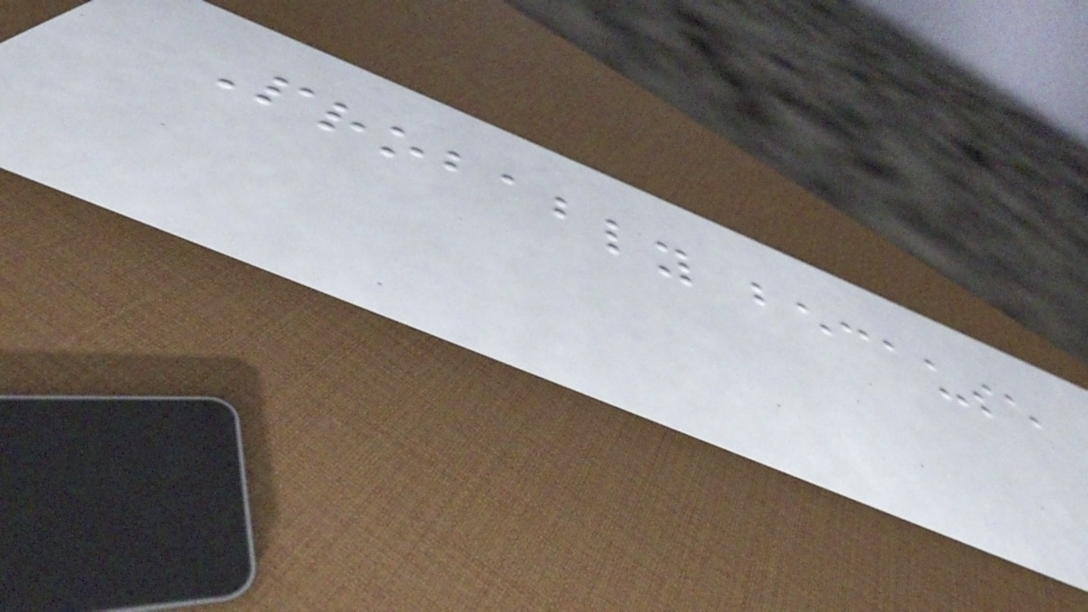Probably because
